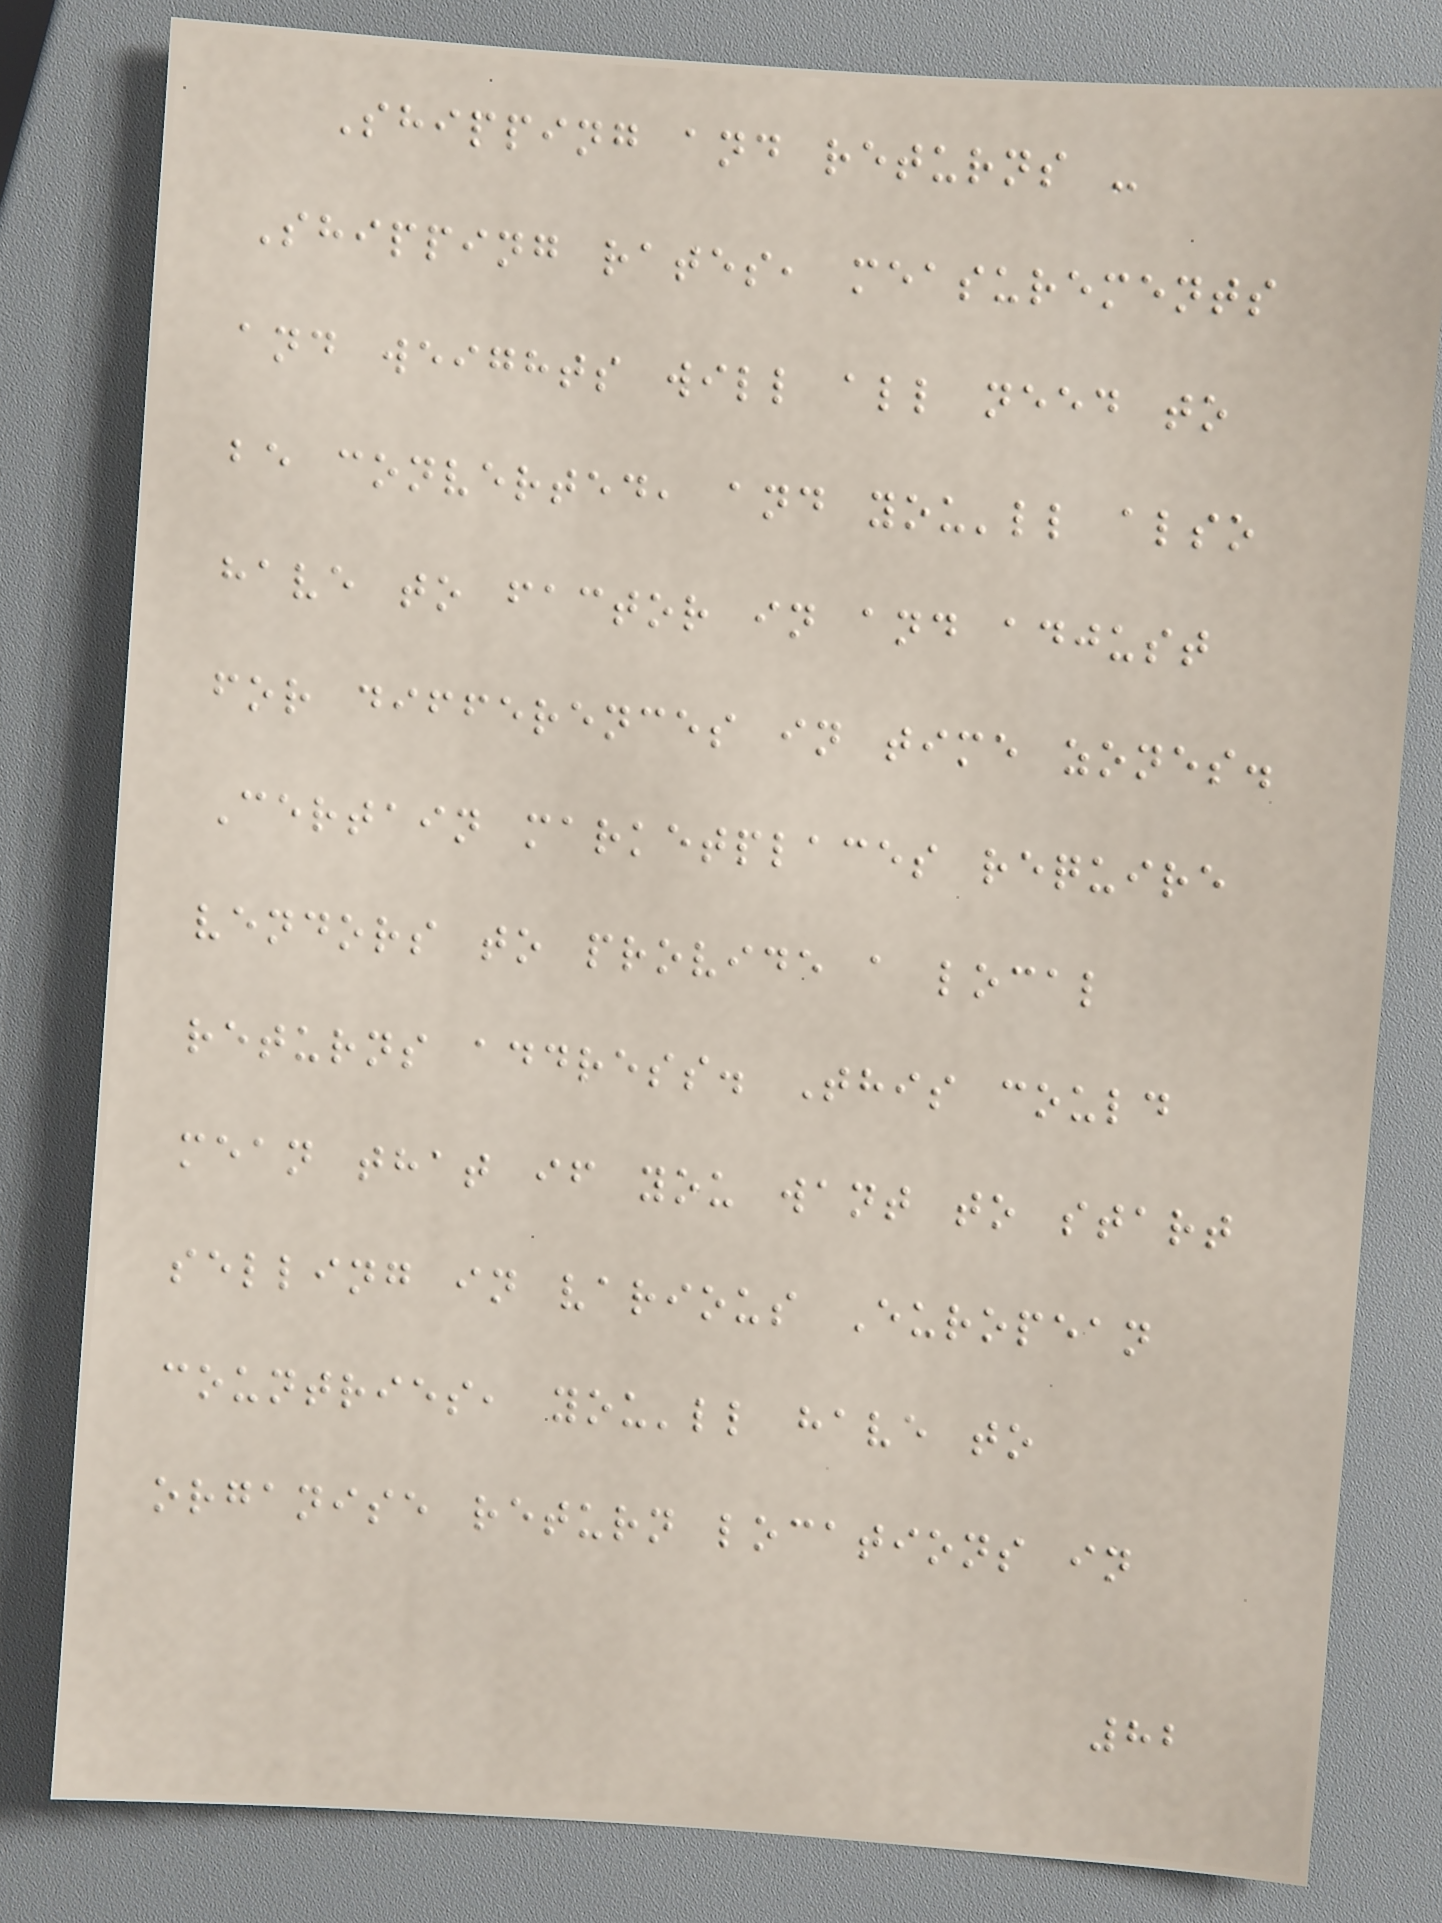Shipping and returns -
Shipping rates, measurements
and weights will all need to
be converted, and you'll also
have to factor in and adjust
for differences in time zones.
Certain marketplaces require
vendors to provide a local
returns address. This could
mean that if you want to start
selling in various European
countries, you'll have to
organise return locations in
82
